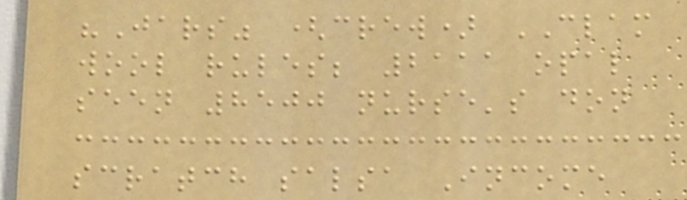"Jars" (crew) CLAM
wool rules; 2111 opal
seen 8500 nurse's don
scratch salsa Income
